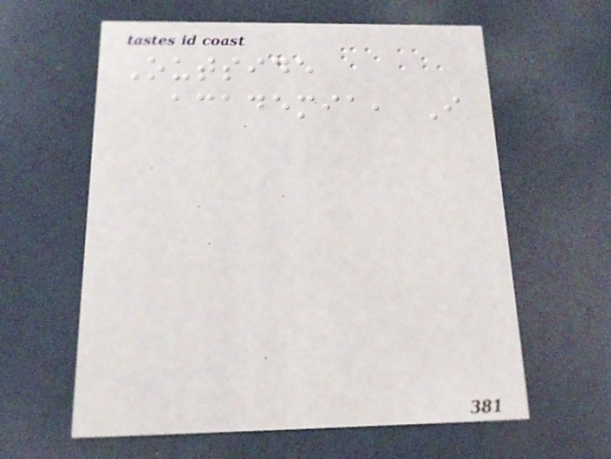Outside
academia, I
